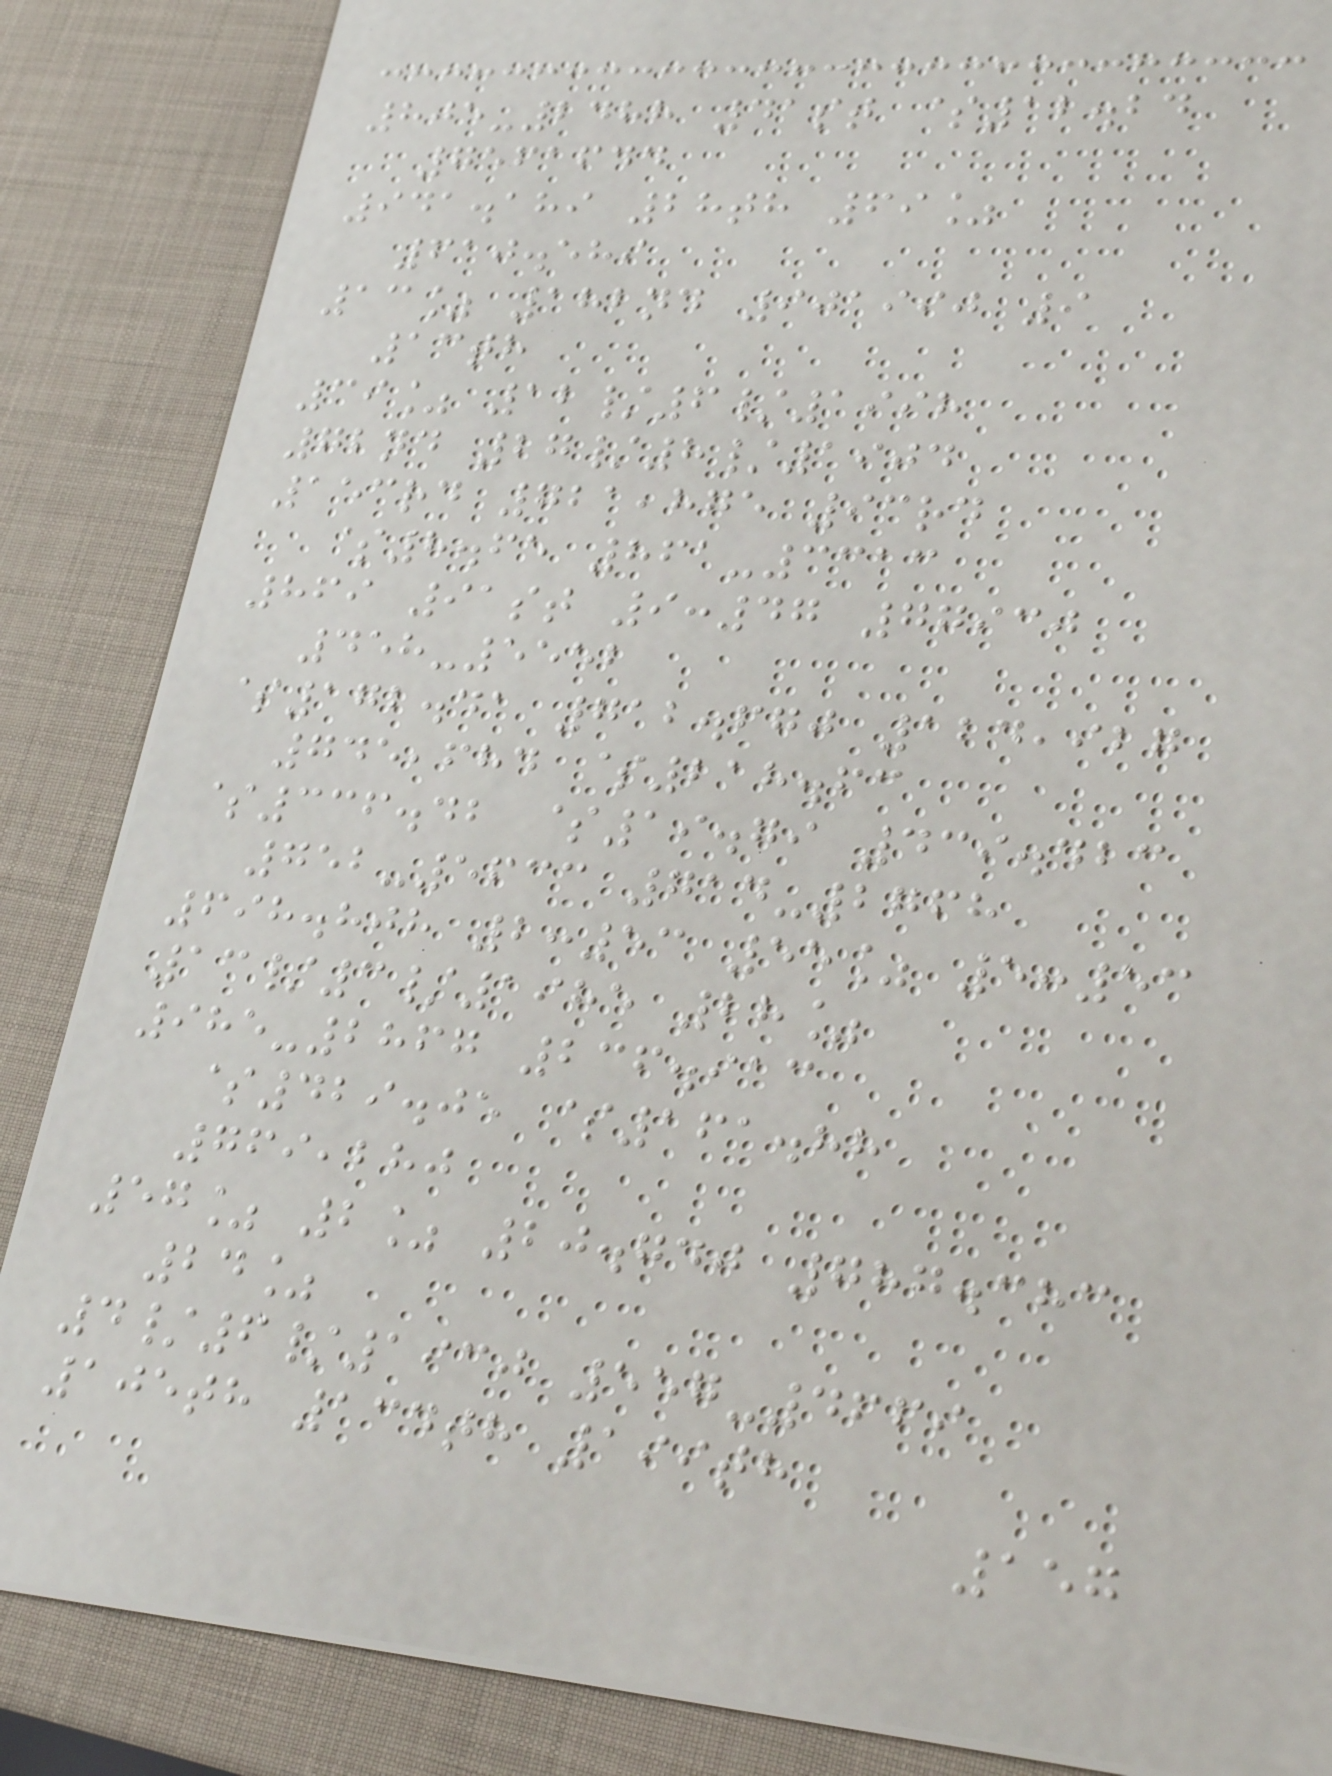805-2488 41st $12.24
7561644
941.189 28th 69%
610.589
13% 182nd 901990 9
13th
39% 12/6/1998
72nd 27/8/1904
153rd 721,875 93rd
$8.65 861-3313
869 91st 9:47 77930
458-5552
$172.41 712.670 124,927
745,684 $218.63
$336.42 $19.79 439.423
752-5633 714-2768
698.808 2:53 55% 5:53
13/3/1985 28%
985-2867 236.913
$429.05 $161.88
769,280
57% 2% 20.740 787.383
24%
4/6/1930 557-4669
105th 134th 199th
157
